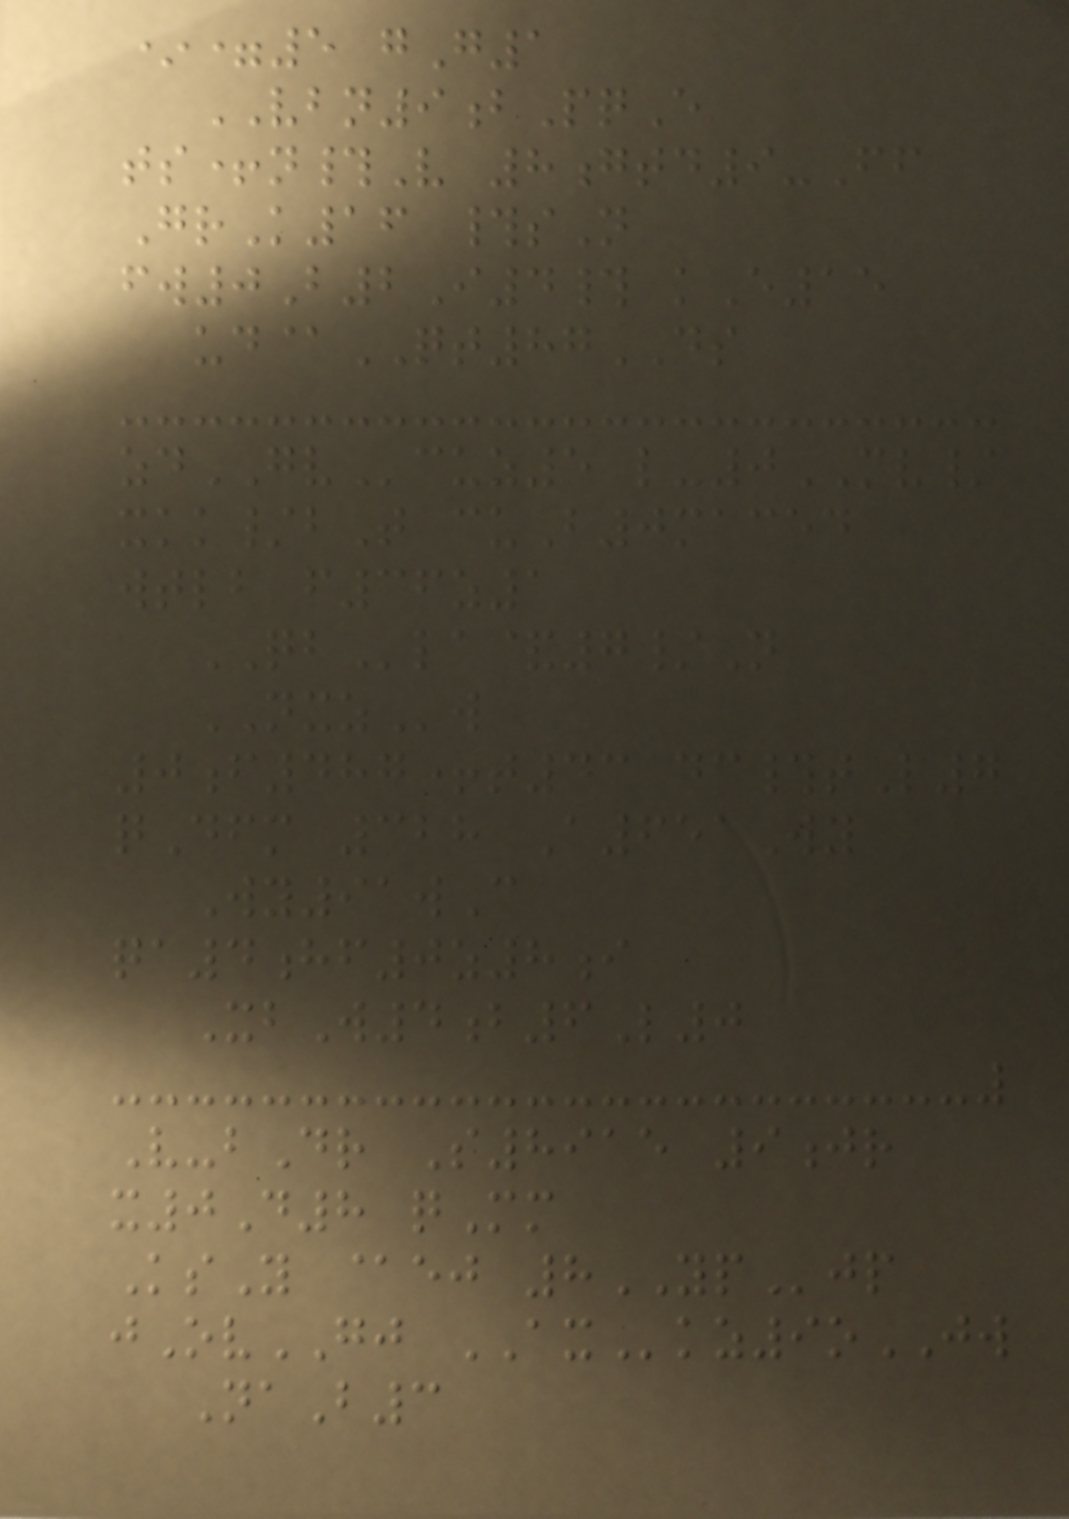*=5 gG1
VBN9bPqE
ts+n#V 8gtd9-Ff
GrK16 #sN
fw0B2I4# kE15
ud@QT87DS
zdGVcuz5 l-0MV/
xkk/bT cuB0maced
wtlb f36z1
QBla&7/N
NXZw
0f487+t43 dc#tL7
qDfm 328 A651Wy
Wy91wC
qa4hf0z8i
XbW4b6L0
V-bDr S8915 9jr
x0D8 qMm
KsY @ej 8YPjp
jOvGJ AXkz9oJW
NaB3
